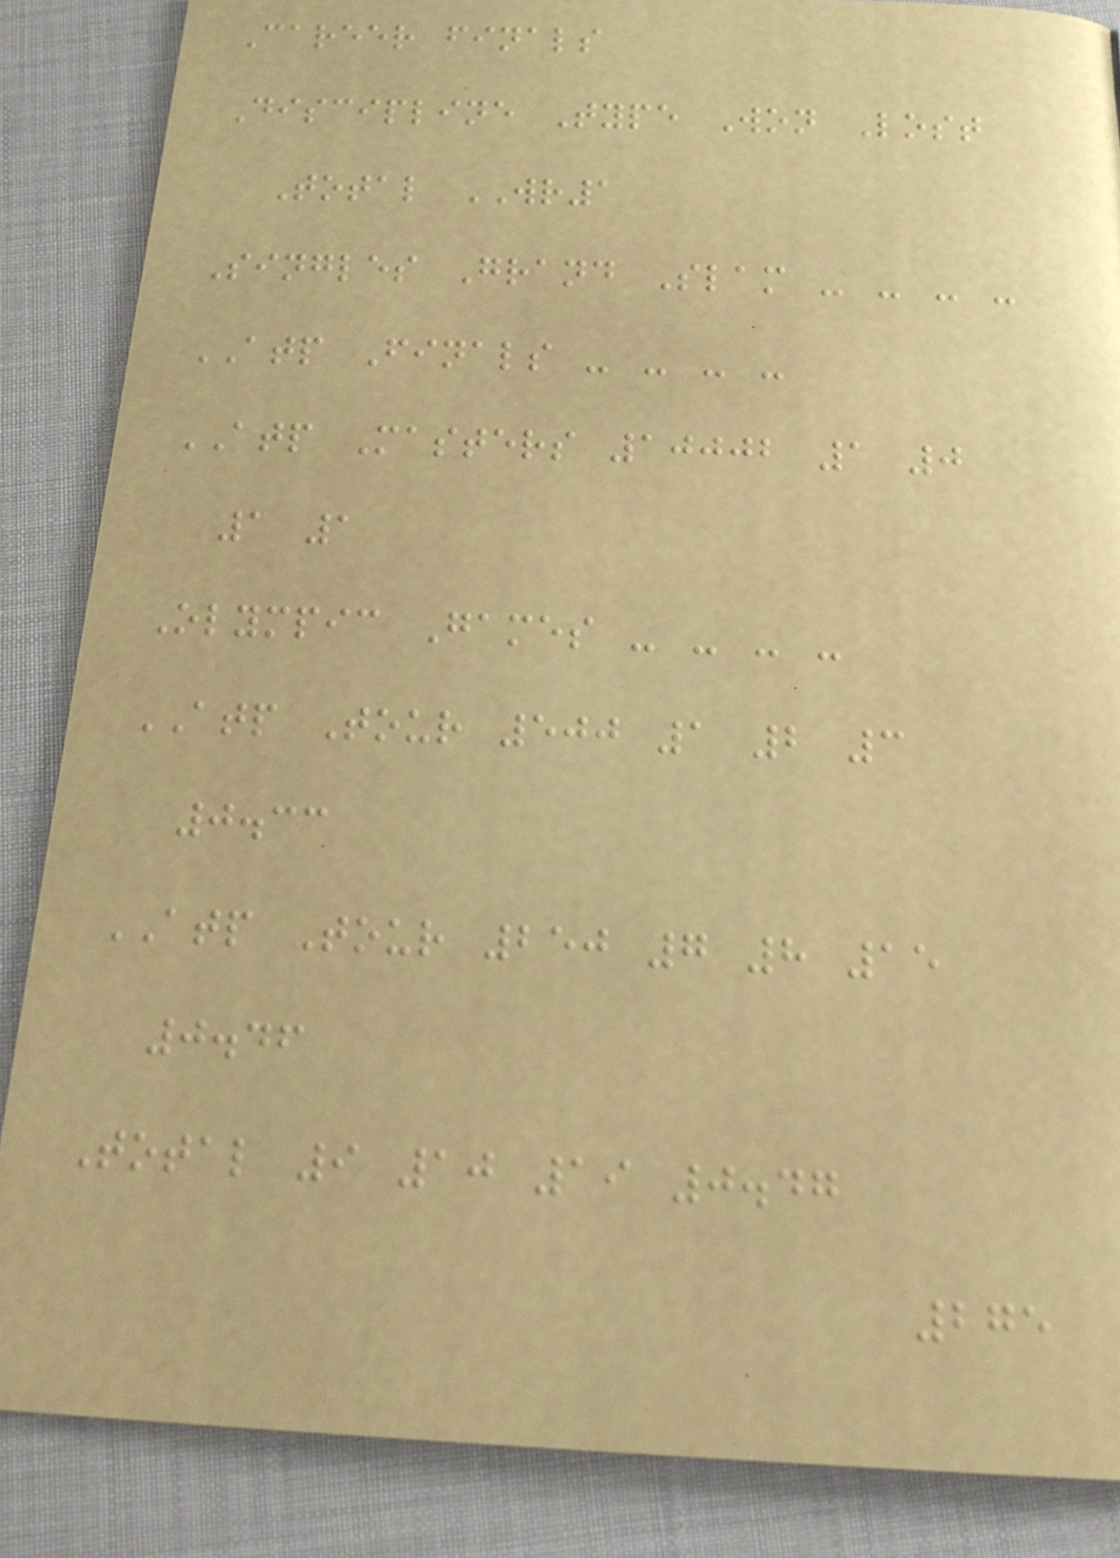Career finals
Discipline Type Won Lost
Total WR1
Singles Grand Slam - - - -
ATP Finals - - - -
ATP Masters 10002 1 0
1 1
Olympic Games - - - -
ATP Tour 500 1 2 3
0.33
ATP Tour 250 7 8 15
0.46
Total 9 10 19 0.47
275
